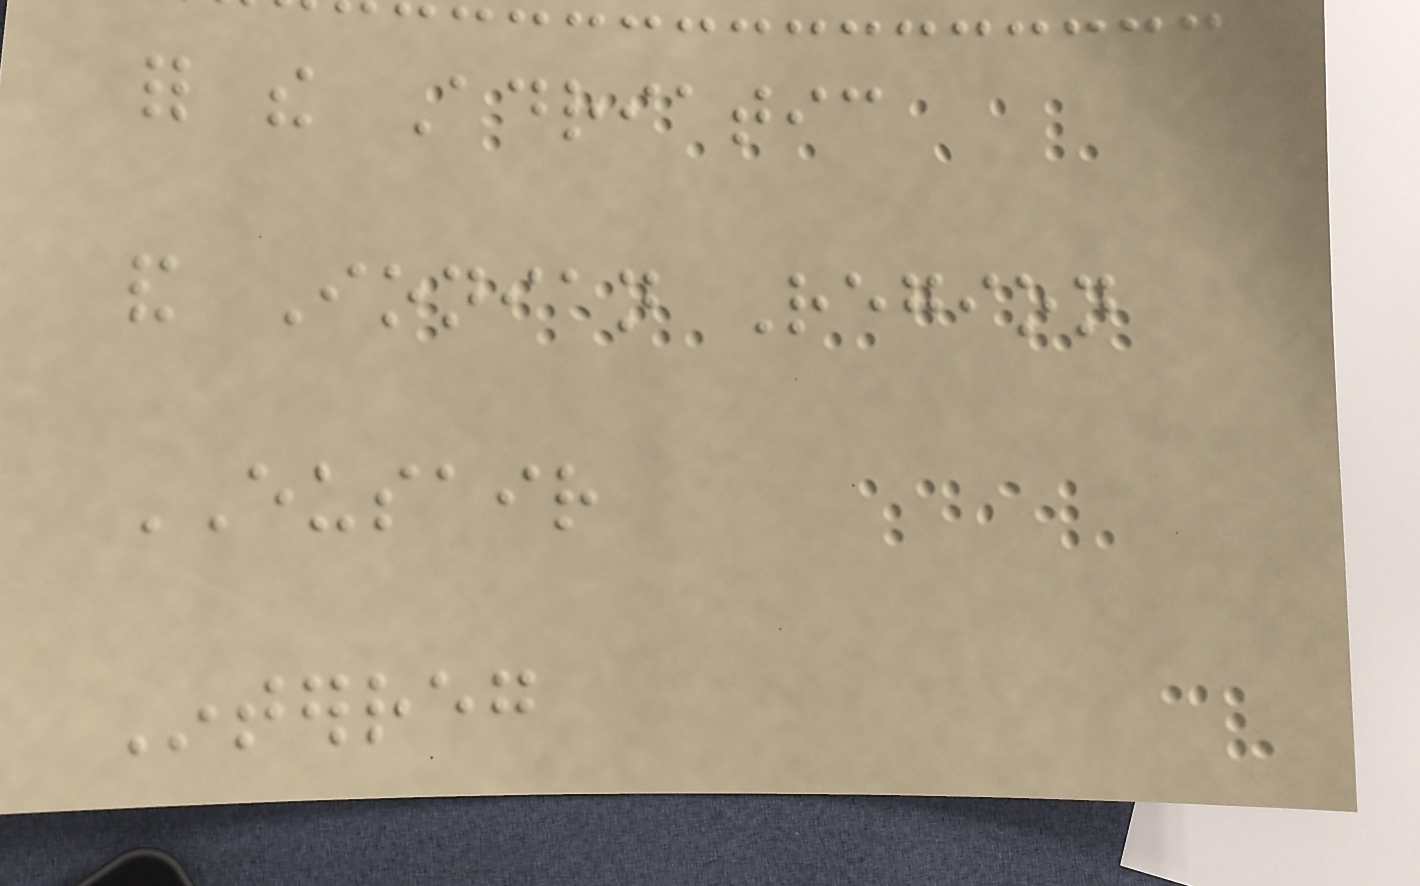for the Adriatic
and Ionian Region
EUSAIR
Interreg
